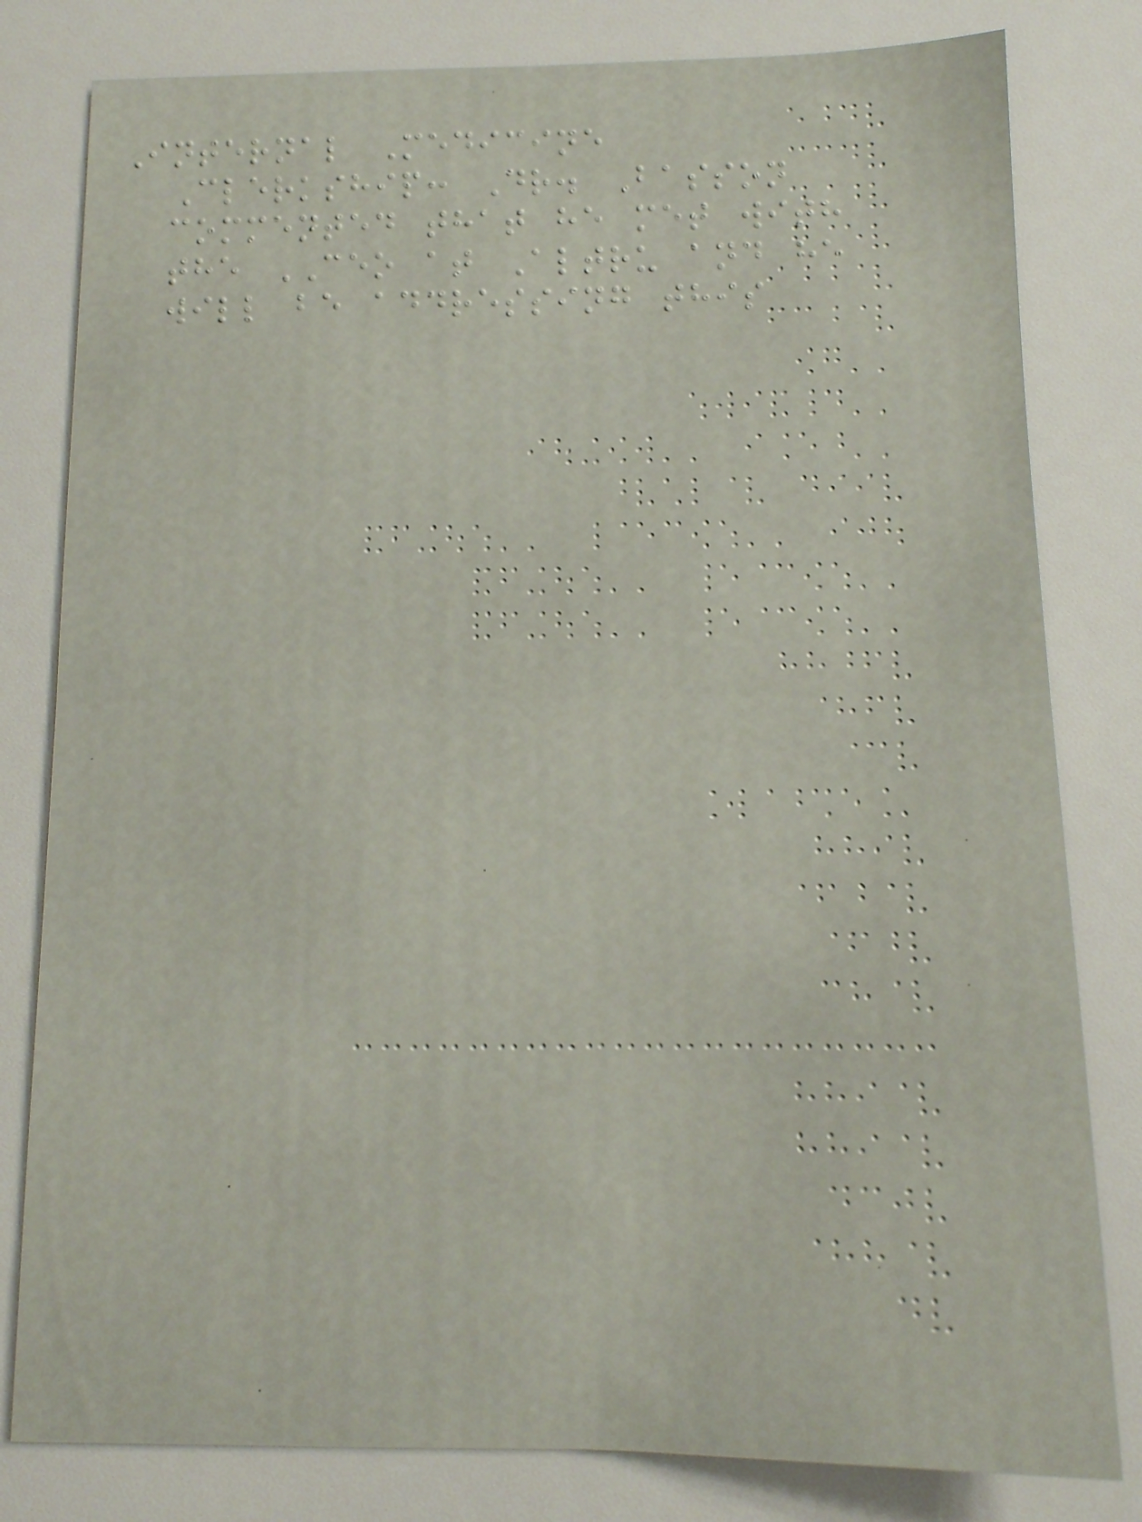Internal Medicine
Clerkship: Dr. Basson
commented that he met with
the CEO at Altru and he
will be addressing this
